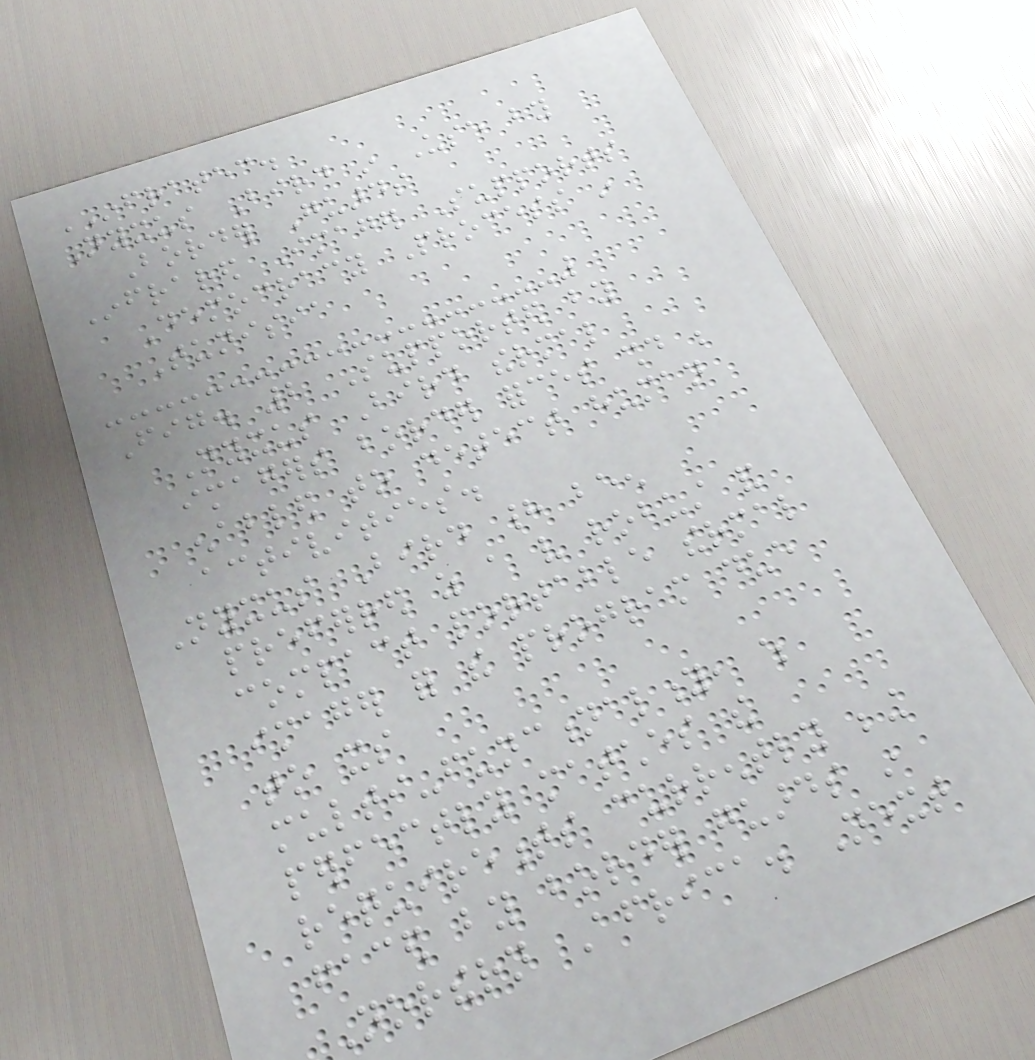INFRATEC.
Nyxus Bird in Use by
Border Guards
Infrared Imager Supports
Democracy Process in
Tunisia
Fig. 2 Supported by
Nyxus Bird thermal
imagers border forces should be
enabled to detect human
activities.
Nyxus Bird had been
preferred as a very robust and
compact portable thermal
imager for the program due
to its
multi-functionality, which
perfectly matches the
requirements currently being
faced by border guards in
Northern Africa. Next
